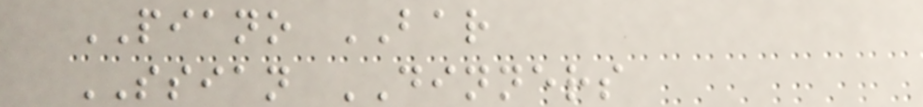PIANO BAR
SSIAN DINNERS
